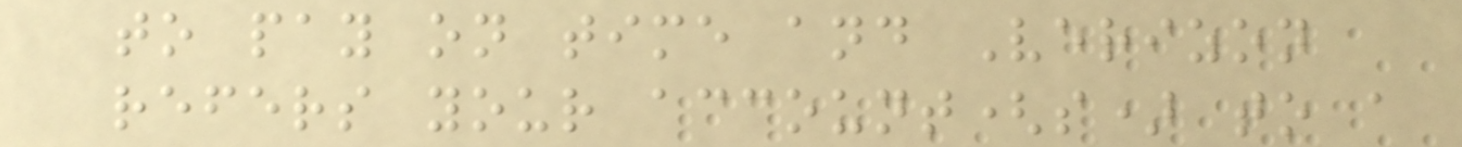to pay on time and Verizon
refers your account(s) to a
